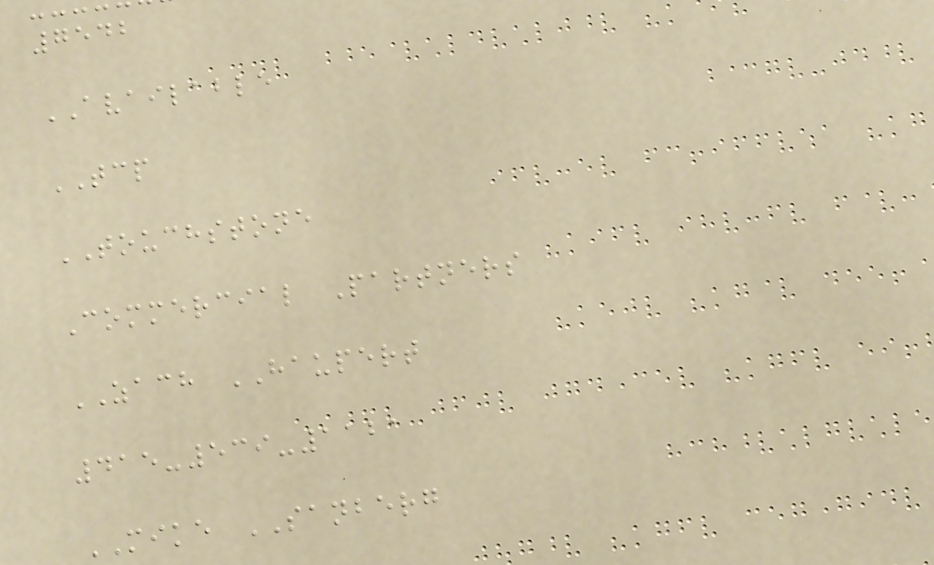7542
AVAILABLE
TCP
TOUCHSTONE
Commercial Partners
ZACH HAUPERT
415-539-1121
MIKE SANBERG
